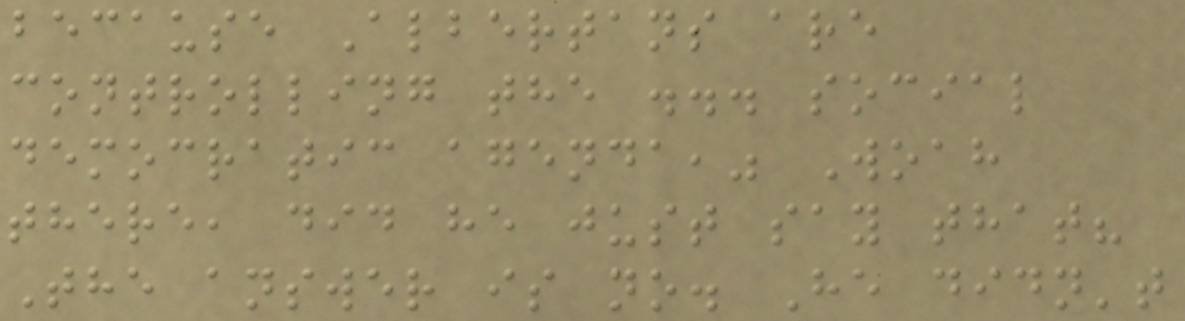because Albertans are
controlling the ... social
democratic agenda," Woah
there, did he just say that?
The answer is no. He didn't
